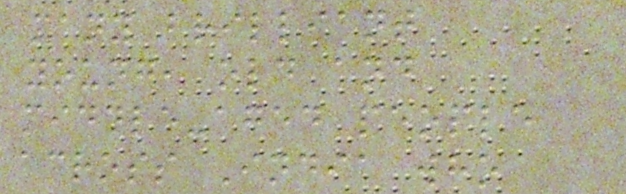many brilliant
young, old and
middle-aged people
across India who
